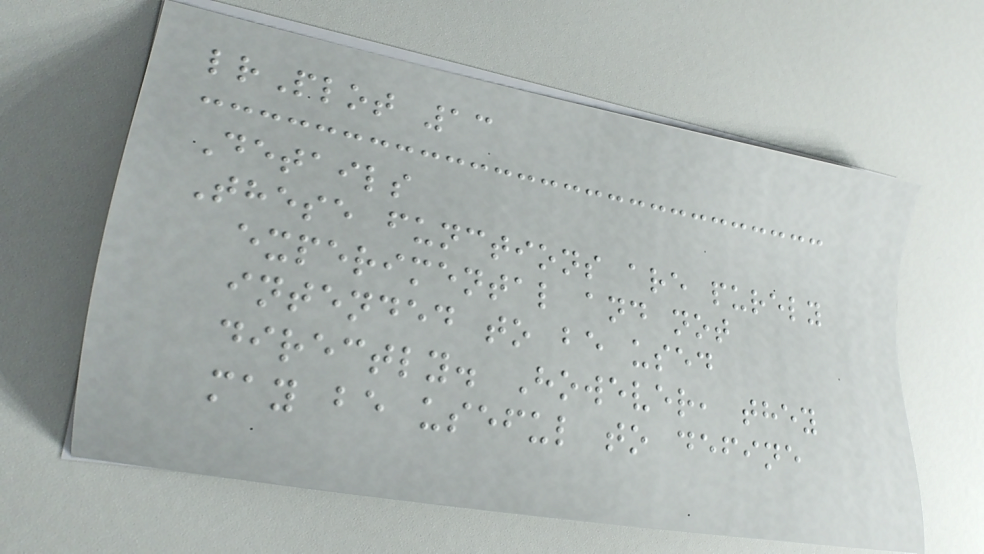lrPlot 13
Details
These functions are purely
experimental and not
intended to be used
directly. However, they
may be useful to define
